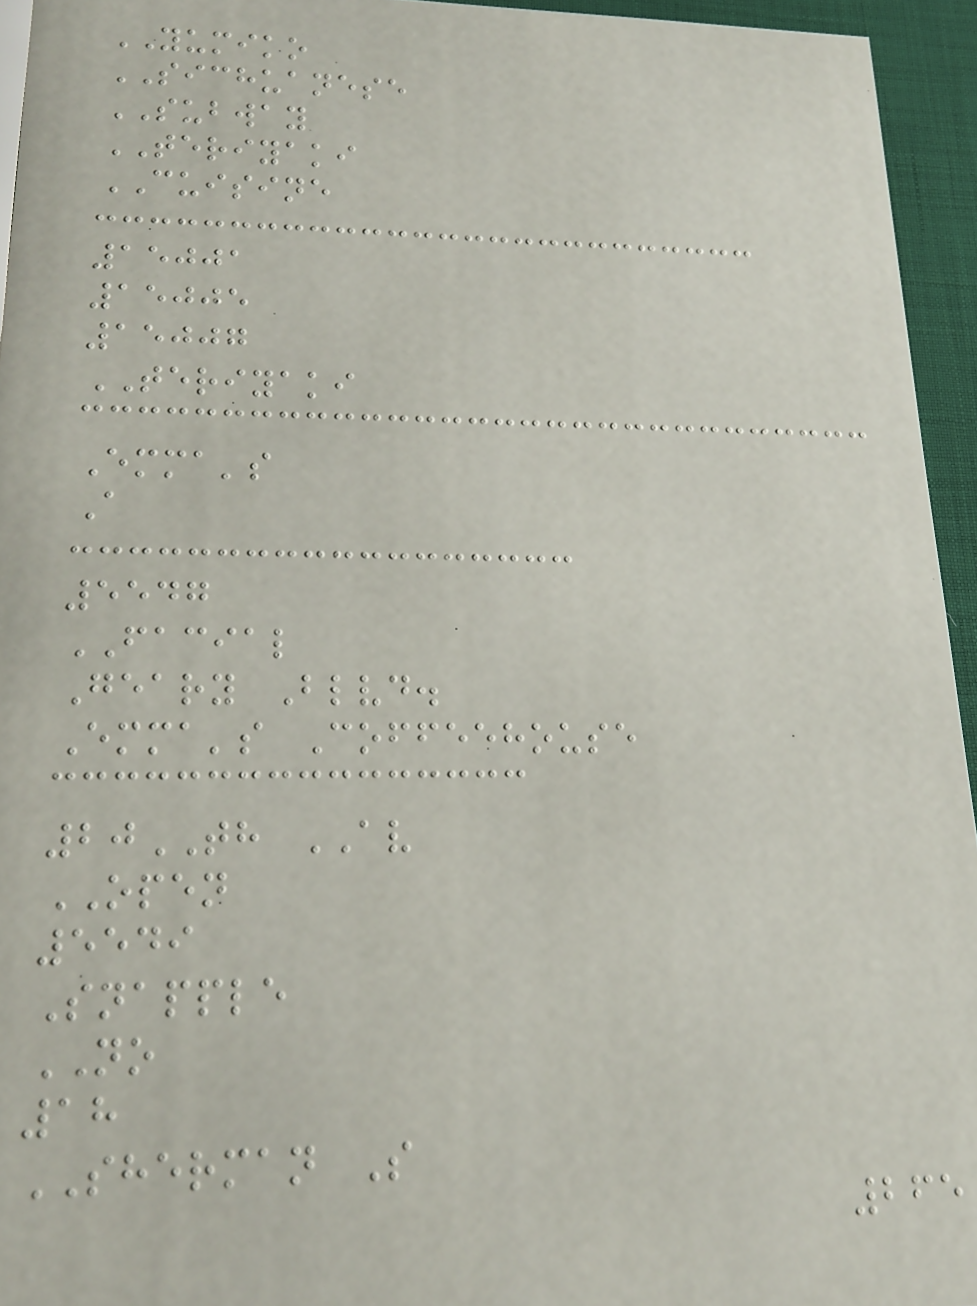YUMIKO
SICHUANESE
SUBWAY
TERIYAKI
CUISINE
15001
15005
15007
TERIYAKI
Emma's
A
5547
FACIAL
Geary Blvd.
Emma's Coffeehouse
20TH AV
OPEN
5549
Snapple
NO
18
SHERMAN S
265
